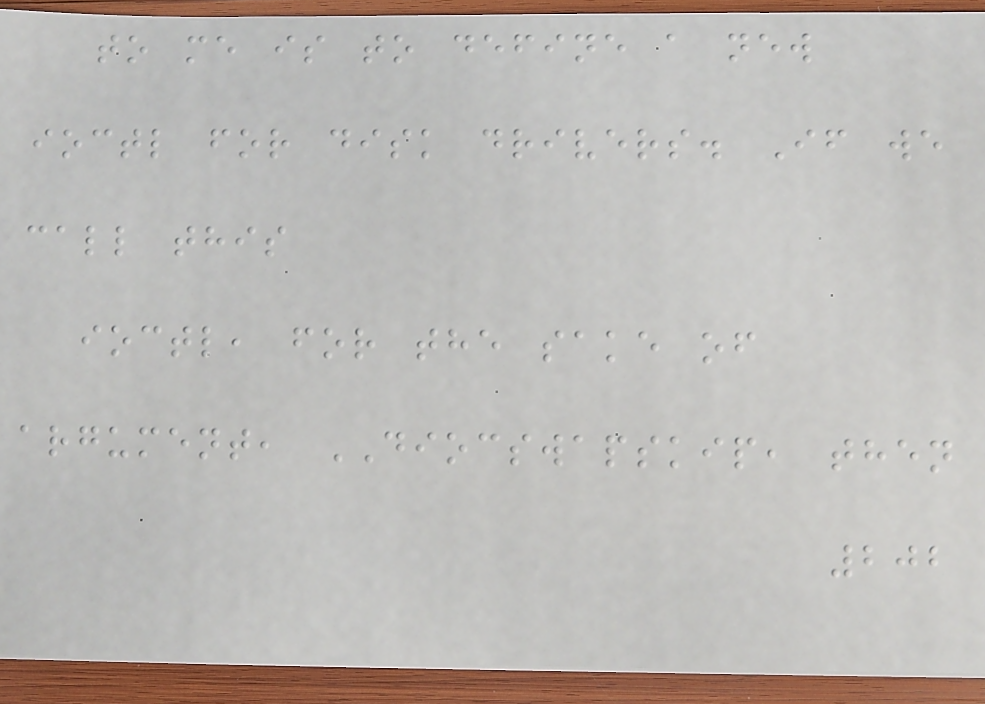to me is to define a new
ioctl for disk drivers. If we
call this
ioctl, for the sake of
argument, DIOCSWAPSKIP, then
202
